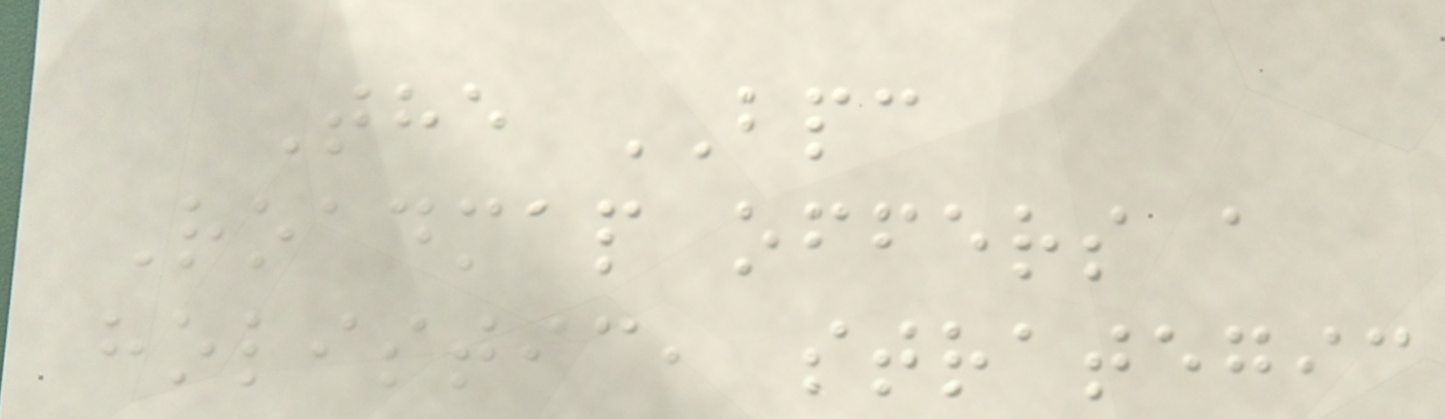The BPC
Roadmap offers a
holistic, strategic
